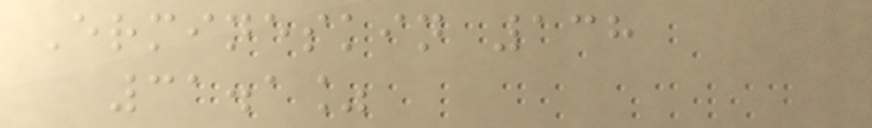Ermineskin 138
31.1%
